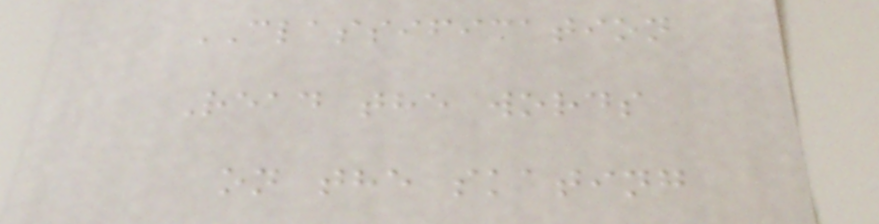CLASSIFICATION
Read the words
on the skating
